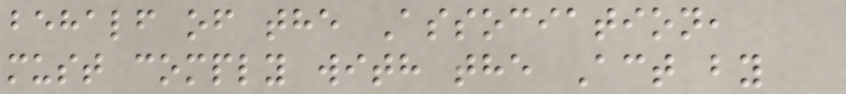behalf of the Association,
must comply with the Act by
